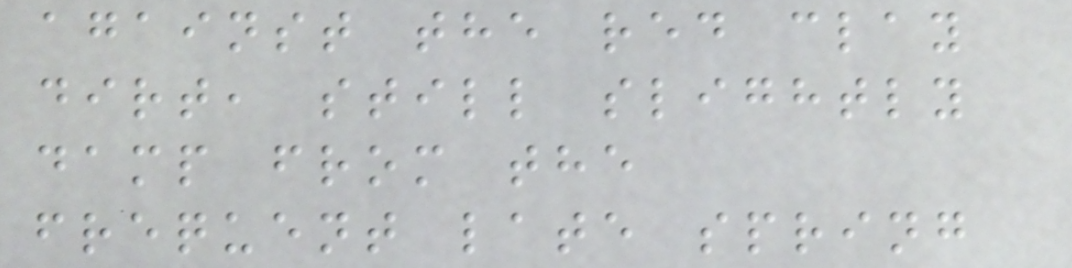against the red clay
dirt, still slightly
damp from the
frequent late spring
